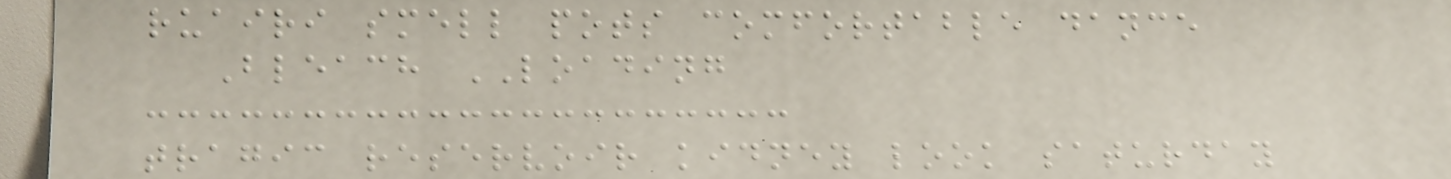ruairi smell pots comfortable dance
Bleach LOADING
tragic reservoir kidney look saturday
